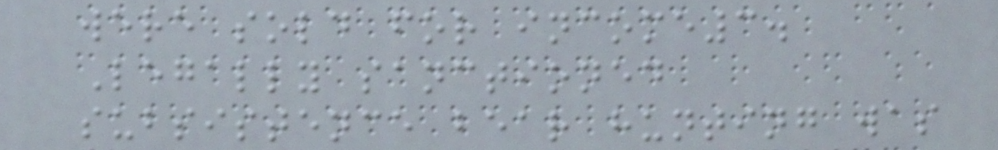were sold for income3.
Legally sanctioned
subsistence bear hunting was
